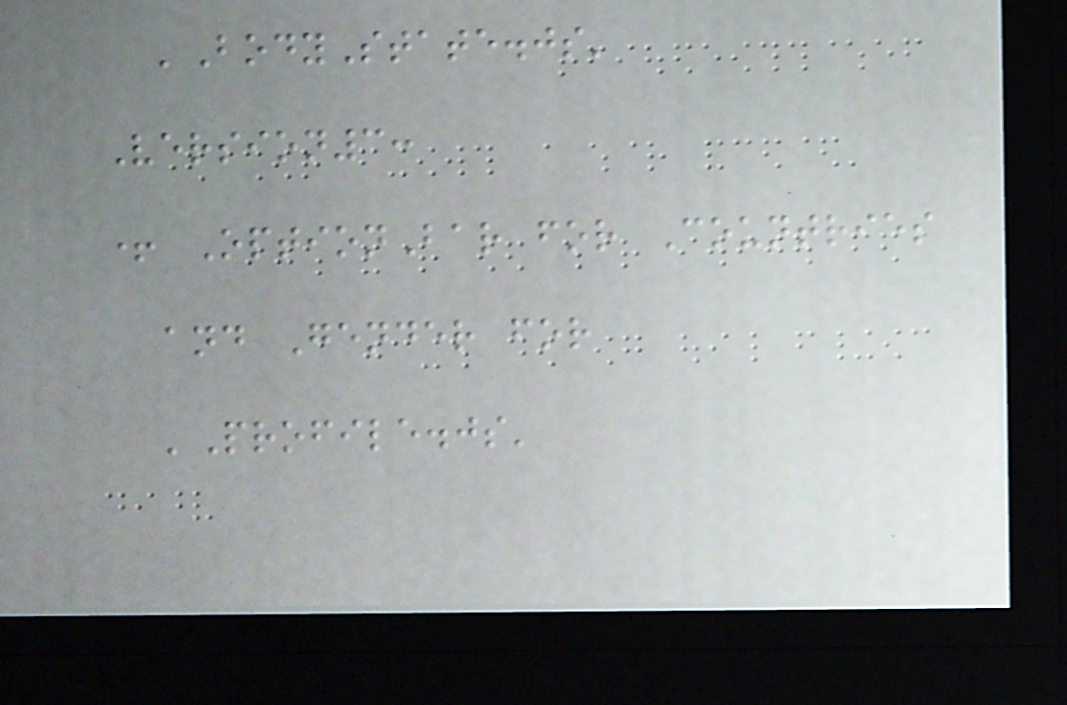'BodyState.js'
Version3:
+ OptionBar for Countries
and Gender for
'Profile.js'
